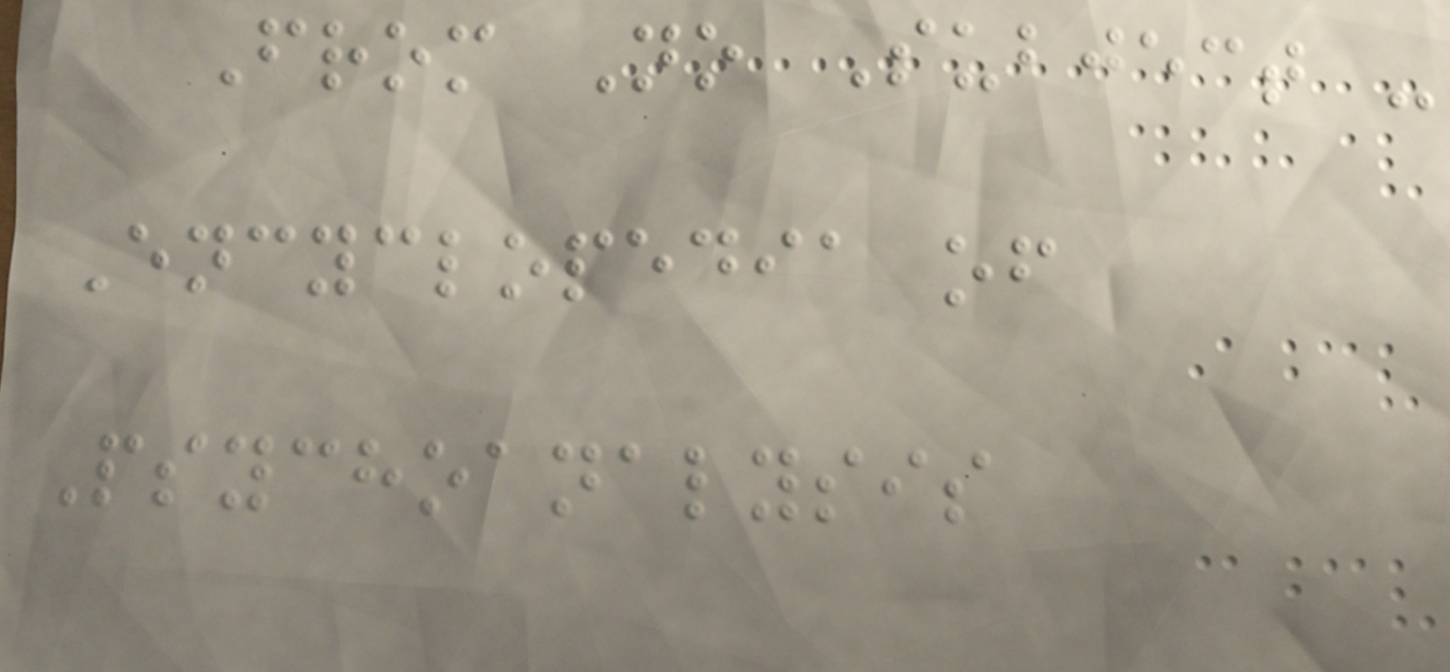From No Subject -
Encyclopedia of
Psychoanalysis
